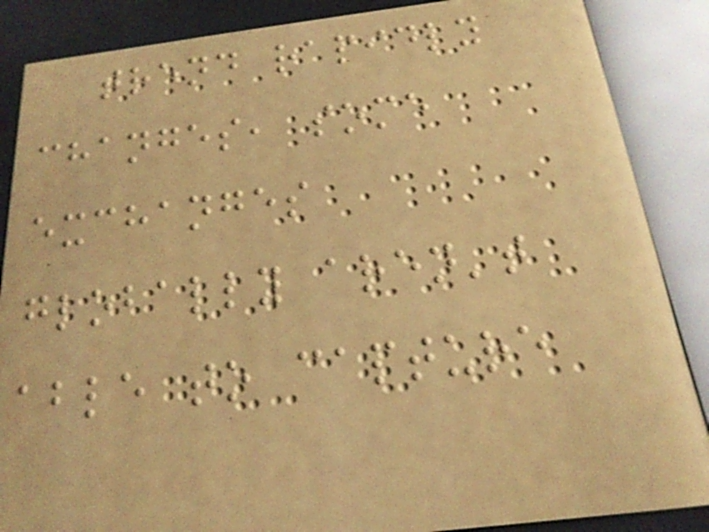trend rapidly
changes, some
exchanges
globally aren't
able to capture
